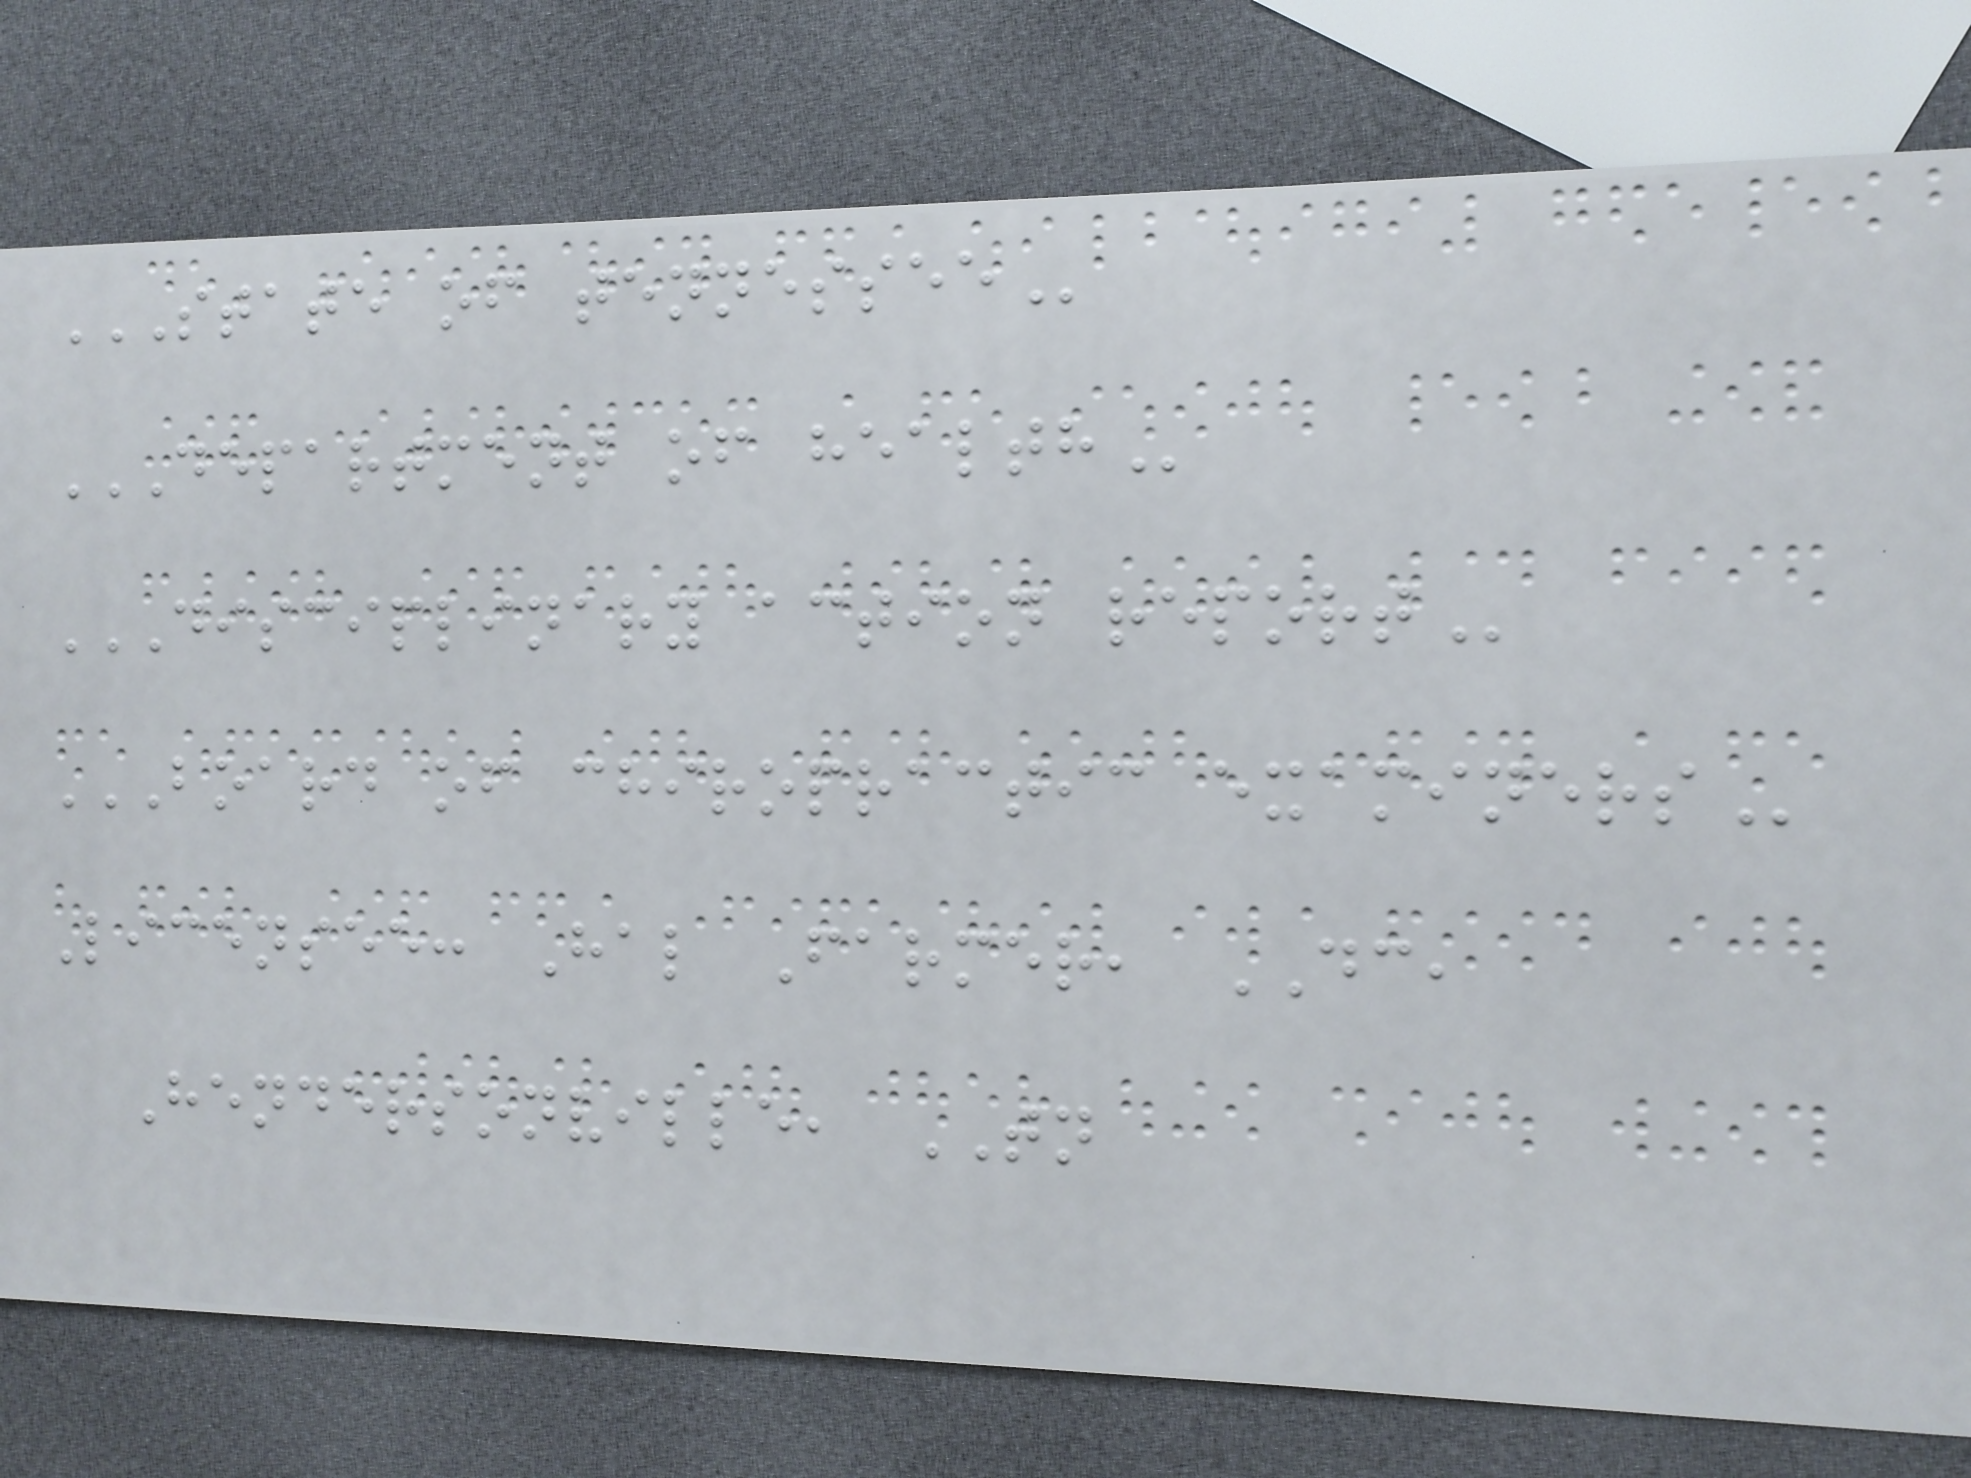STATE OF TENNESSEE
DEPARTMENT OF HEALTH
DISCIPLINARY ACTION REPORT
BOARD OF CHIROPRACTIC EXAMINERS
Licensee: Hal Farmer, DC,
Hendersonville, TN
